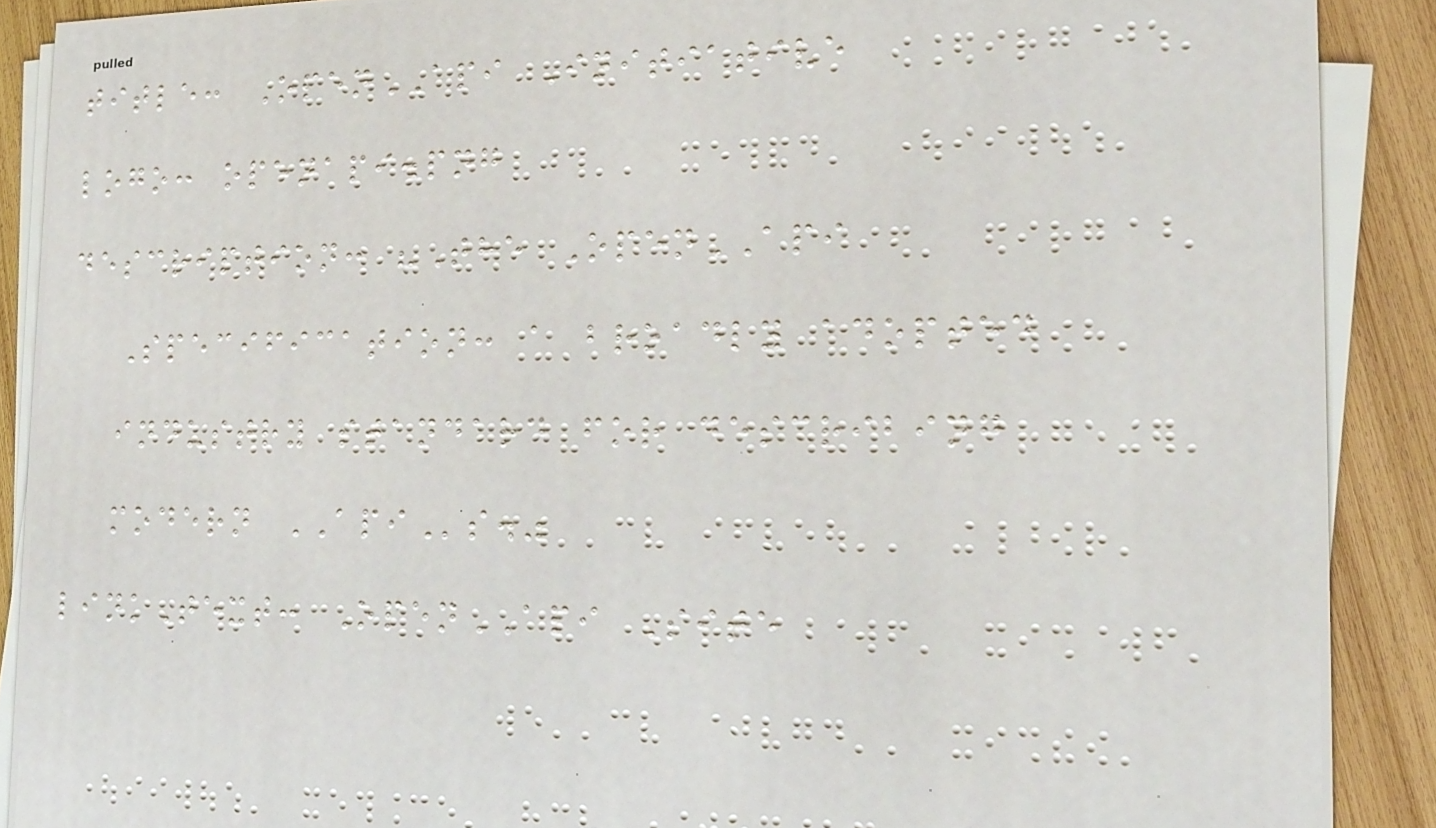title: OpenAPI Initiative
logo: openapi.png
description: "The OpenAPI
Specification: a broadly adopted
industry standard for describing
modern APIs."
linkText: OpenAPI Site
